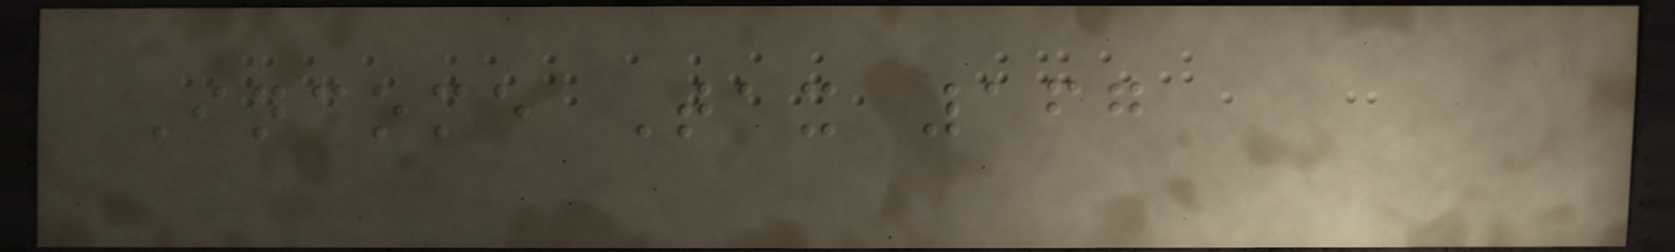Income Tax 167
